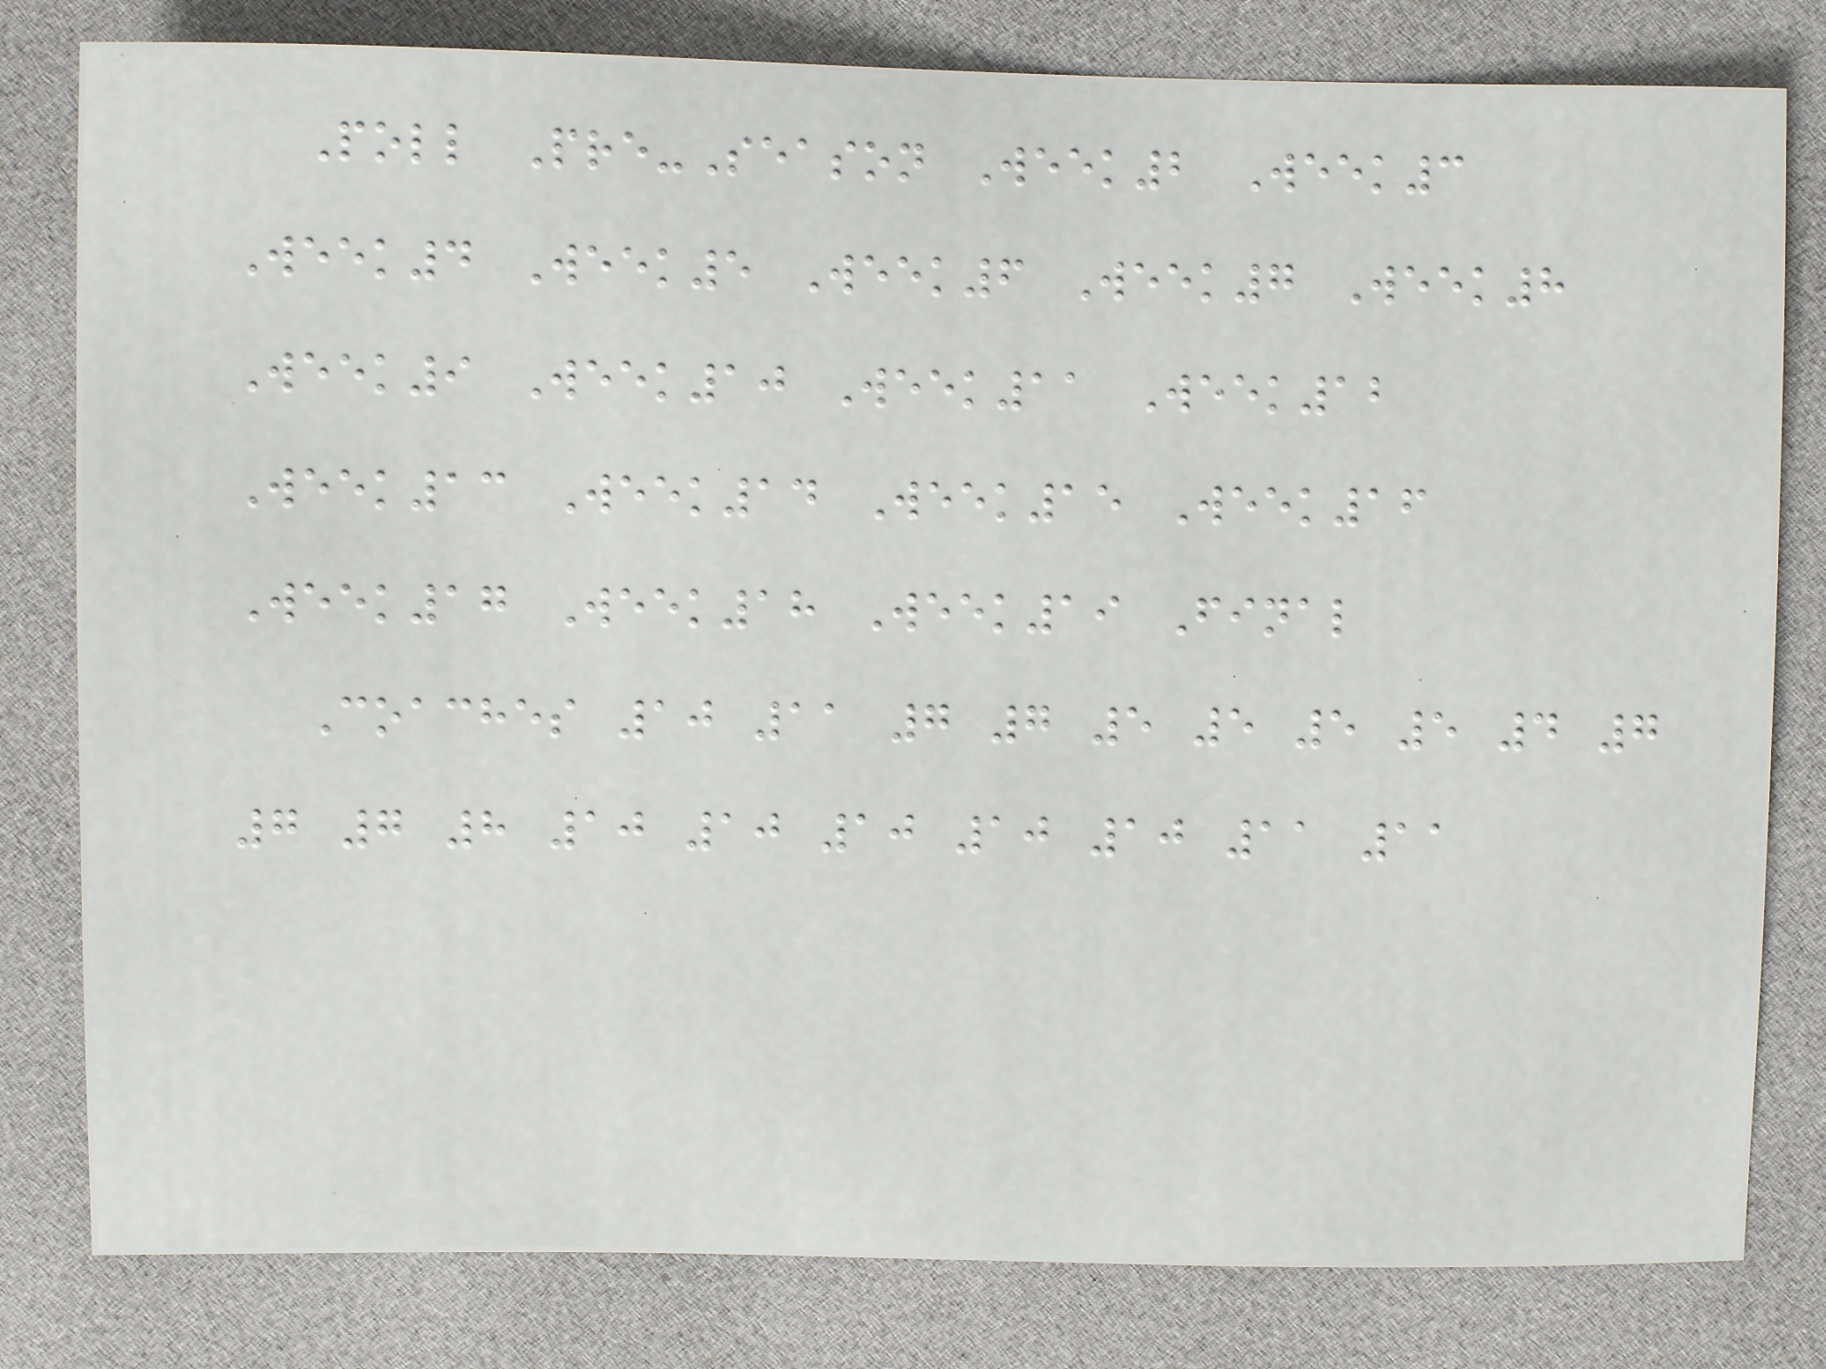Poll Pre-Season Week2 Week3
Week4 Week5 Week6 Week7 Week8
Week9 Week10 Week11 Week12
Week13 Week14 Week15 Week16
Week17 Week18 Week19 Final
Coaches 10 11 7 7 5 5 5 5 4 7
7 7 8 10 10 10 10 10 11 11
